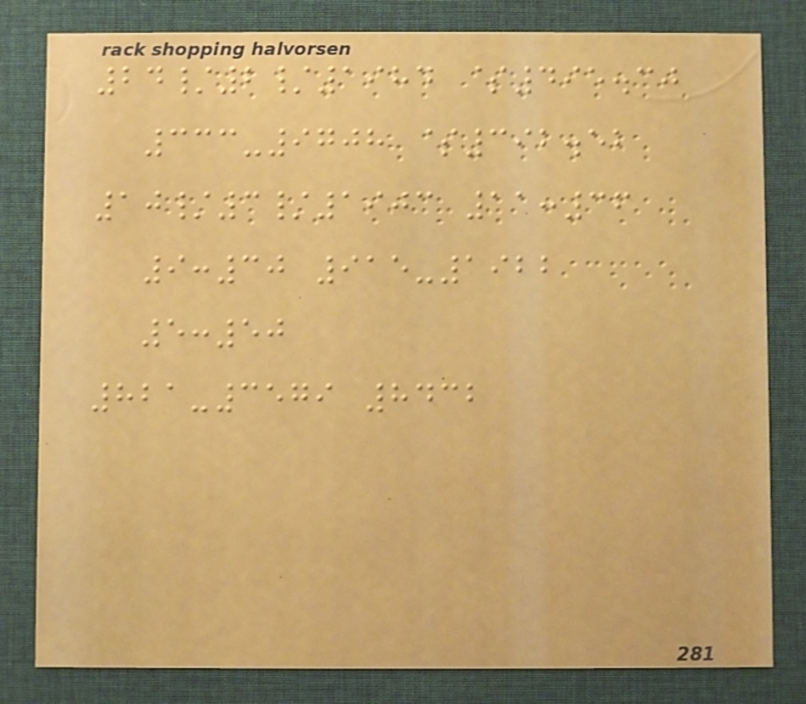24/2/1984 $495.30
333-9708 $392.52
10/3/1903 11:36
9:30 915-1922
5:50
821-3579 8432
